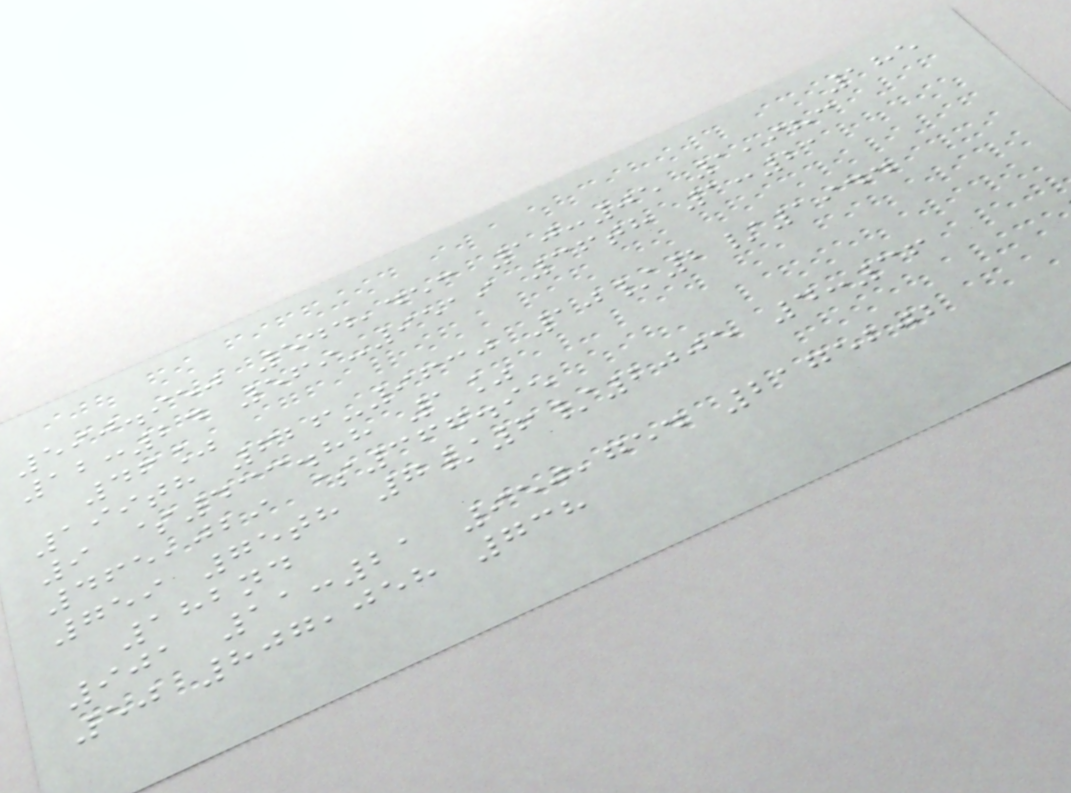185
590.950 544,453 10:05 1,983
12:24 569-9519 36th 1:21
46%
199th 626-9630 10/2/1944
9 $433.88 1%
465,029 $367.95
759 75th 7/6/2005 4:36
182nd
901 11:21 950,754 2175202
50 807,058 738
